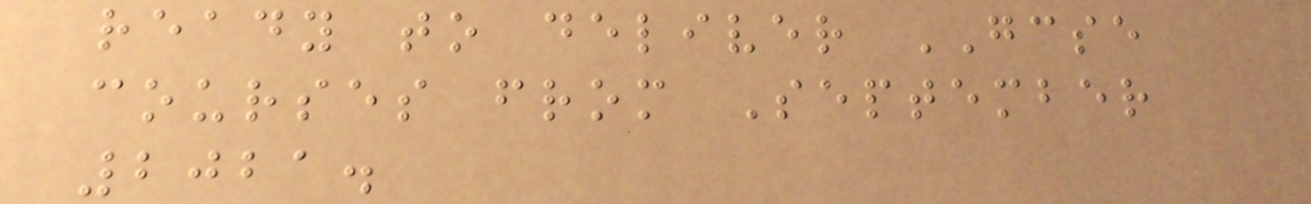ready to deliver GCSE
courses from September
2021.
